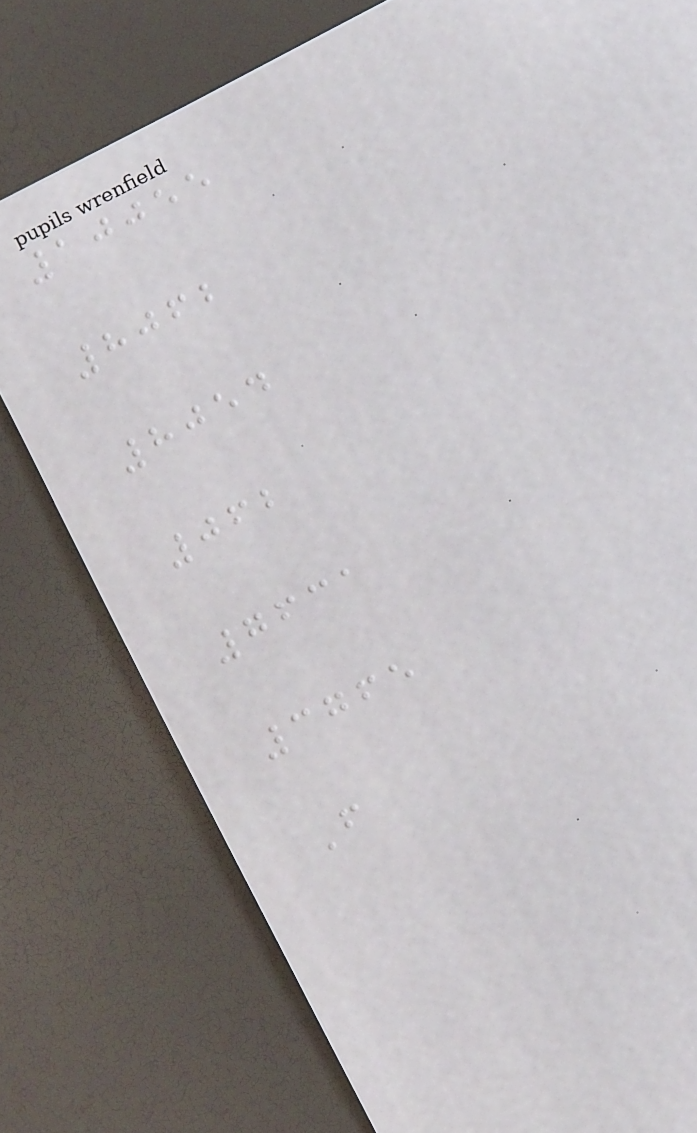10055
8062
8054
062
7631
3765
F
